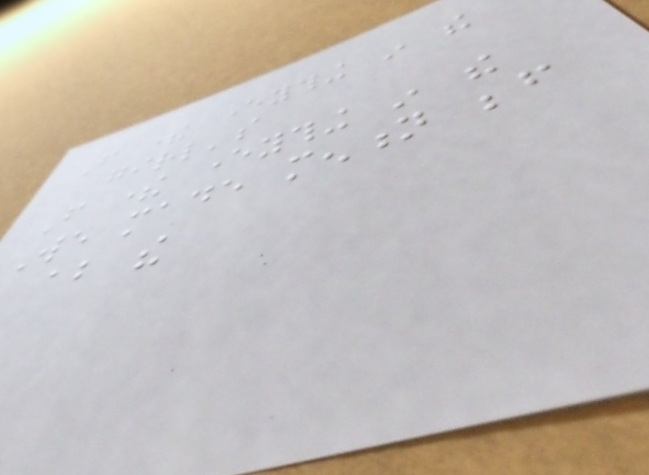From there everything in the
girl's
From there everything in the
We made mention before
about the
